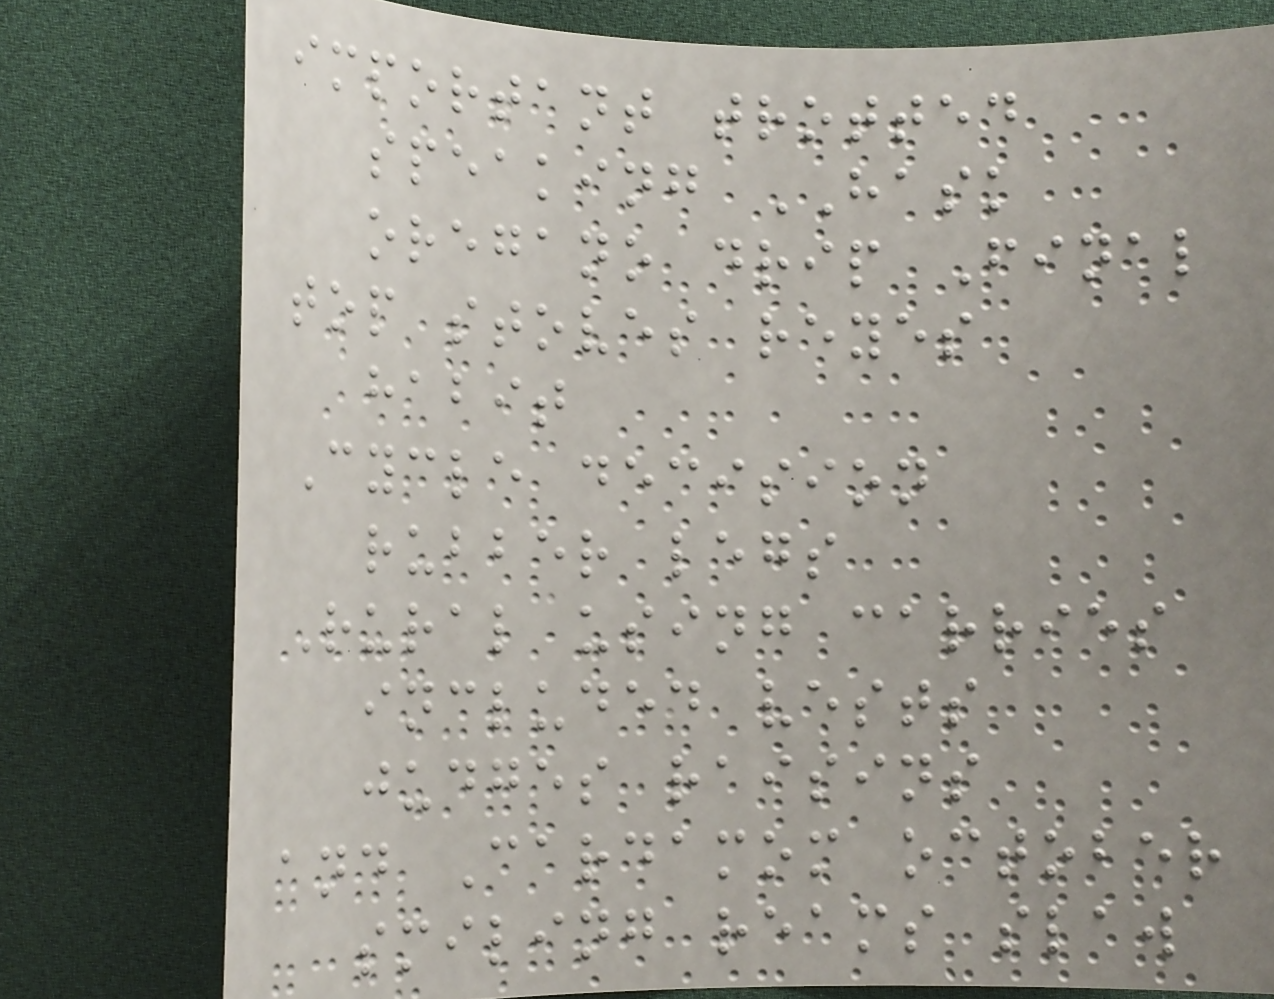important trotted
speaking HASK
oregano drip Final
top stoves reyes
habit
Cycle decision
rubber legs
Rural using carries
included vests
judges raisins
and Cardamom october
smiling reams slaw
